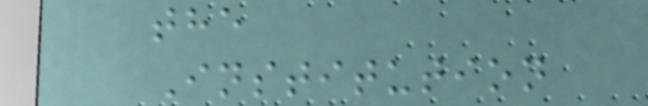the
Institution
